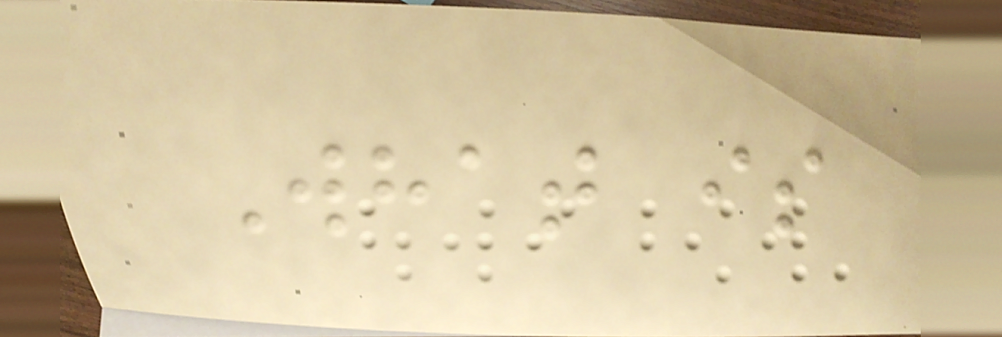What is
